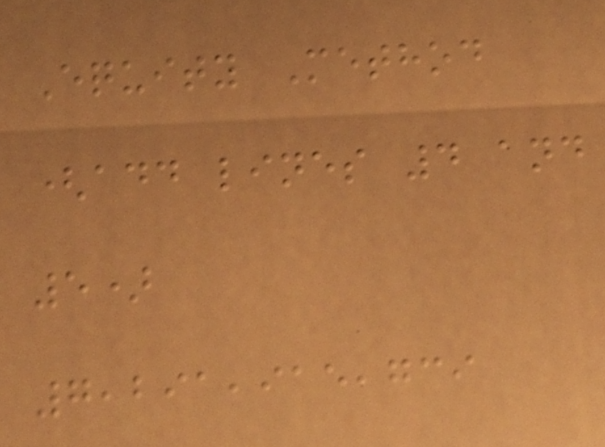Equity Method
(add lines 4 and
5)
7,291,915,739
